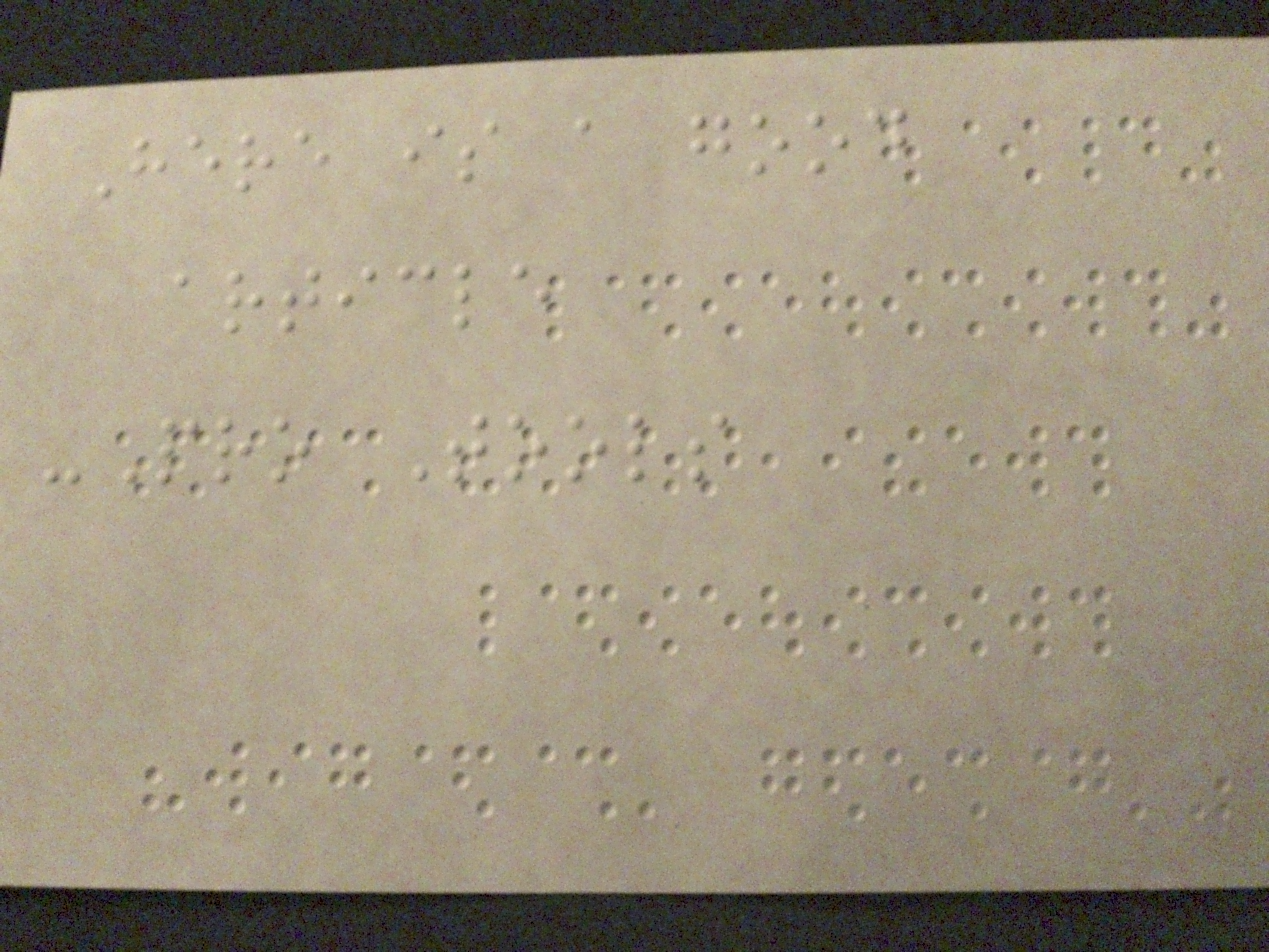Here is a good
article
-Pro Tools
